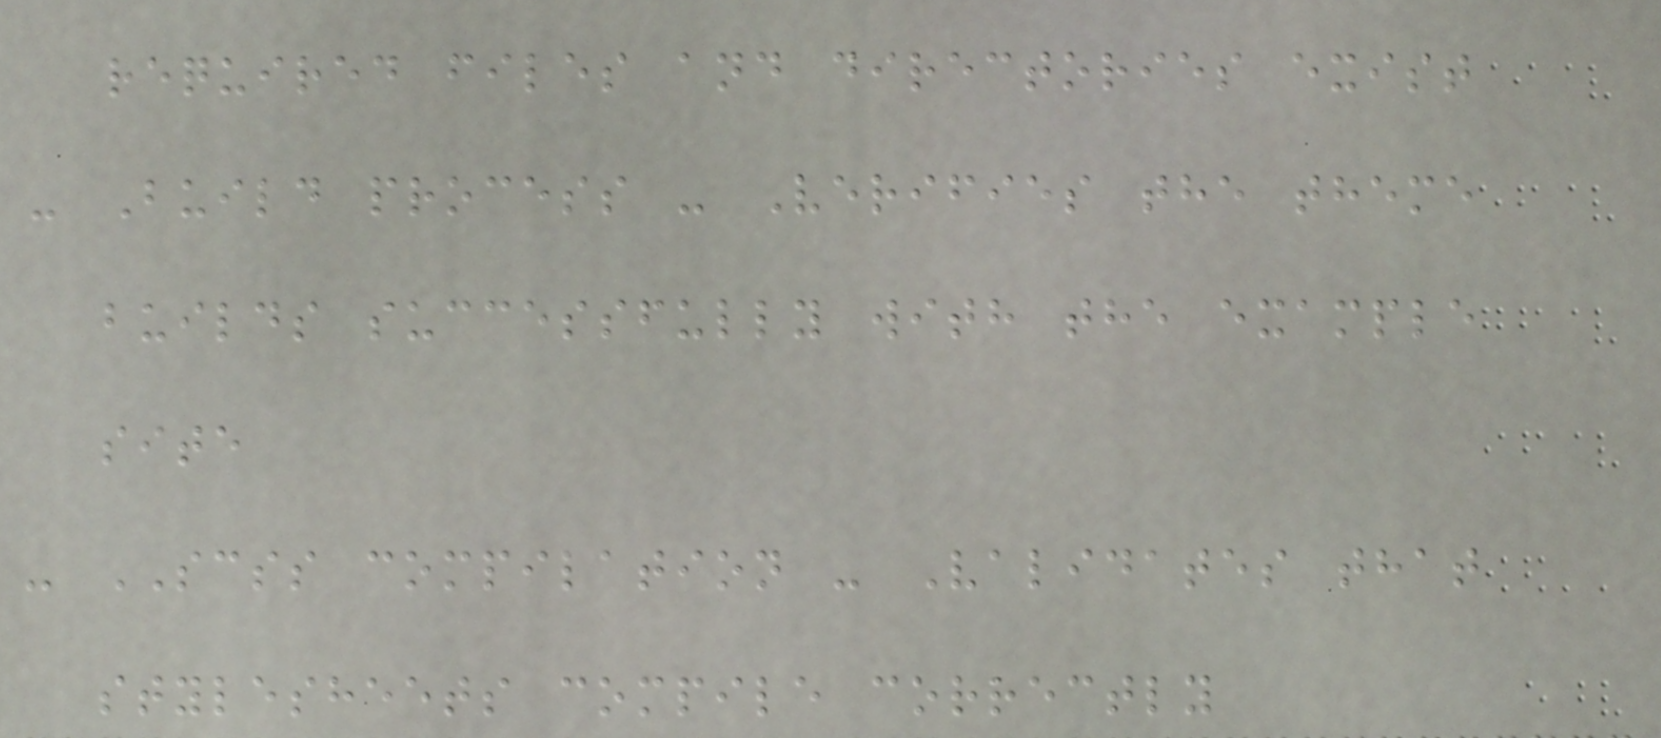required files and directories exist
- Build process - Verifies the theme
builds successfully with the example
site
- SCSS compilation - Validates that
stylesheets compile correctly
